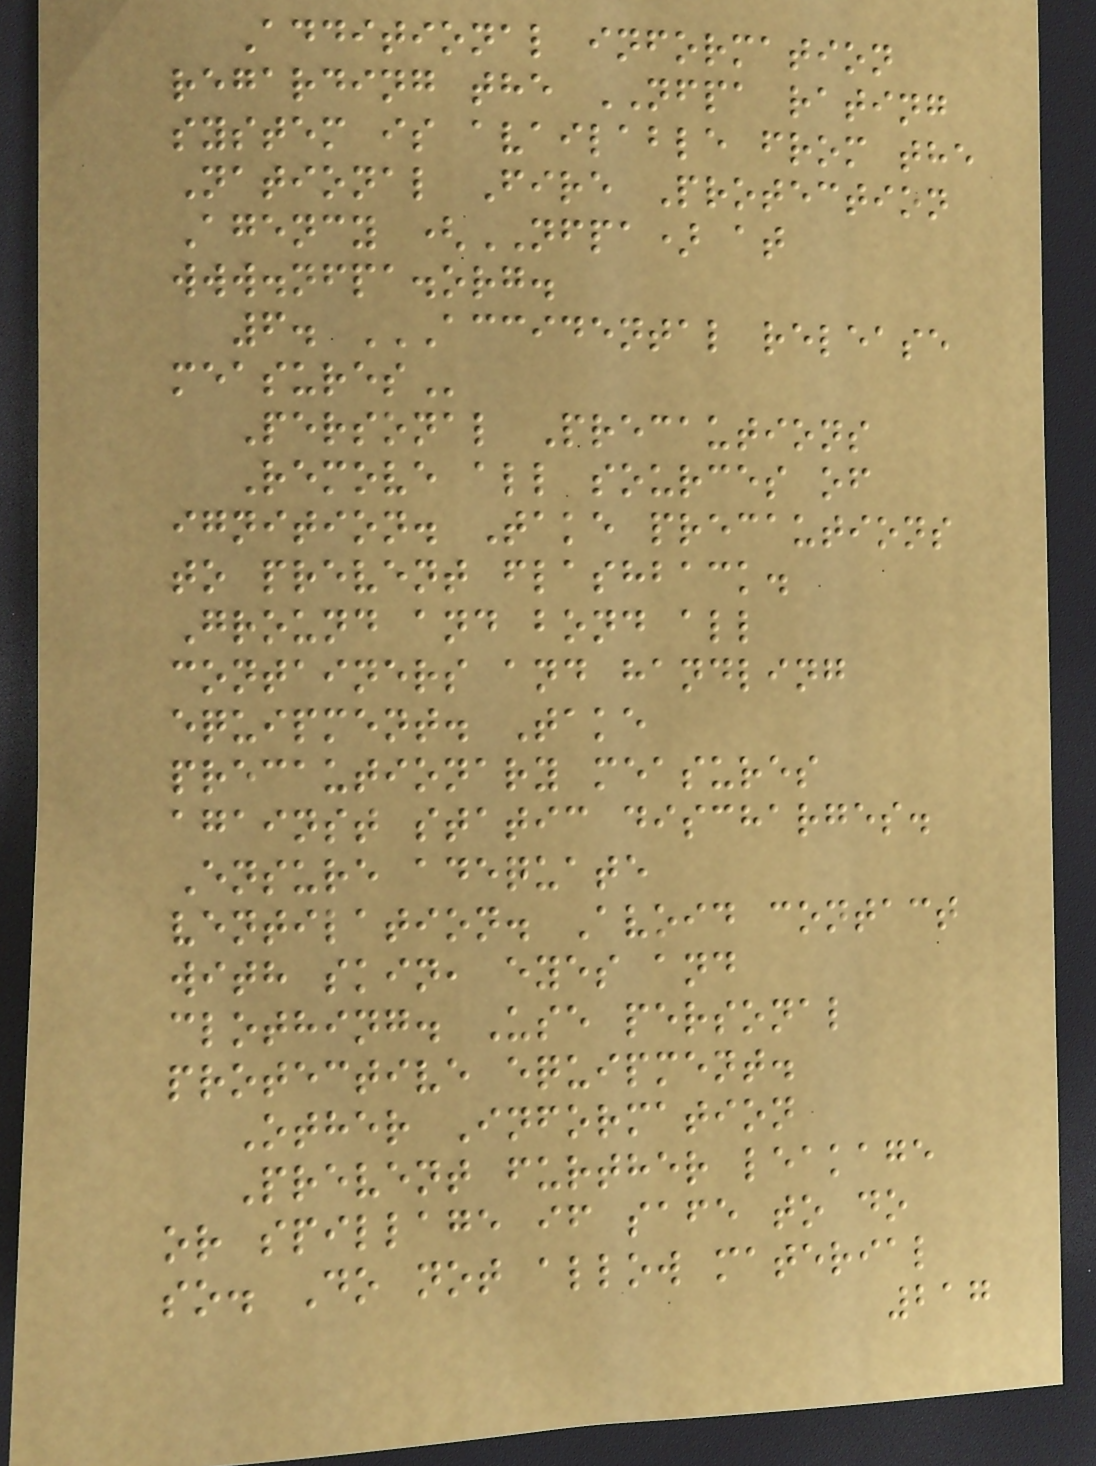Additional information
regarding the NFPA rating
system is available from the
National Fire Protection
Agency (NFPA) at
www.nfpa.org.
6. ACCIDENTAL RELEASE
MEASURES
Personal Precautions
Remove all sources of
ignition. Take precautions
to prevent flashback.
Ground and bond all
containers and handling
equipment. Take
precautionary measures
against static discharges.
Ensure adequate
ventilation. Avoid contact
with skin, eyes and
clothing. Use personal
protective equipment.
Other Information
Prevent further leakage
or spillage if safe to do
so. Do not allow material
217
